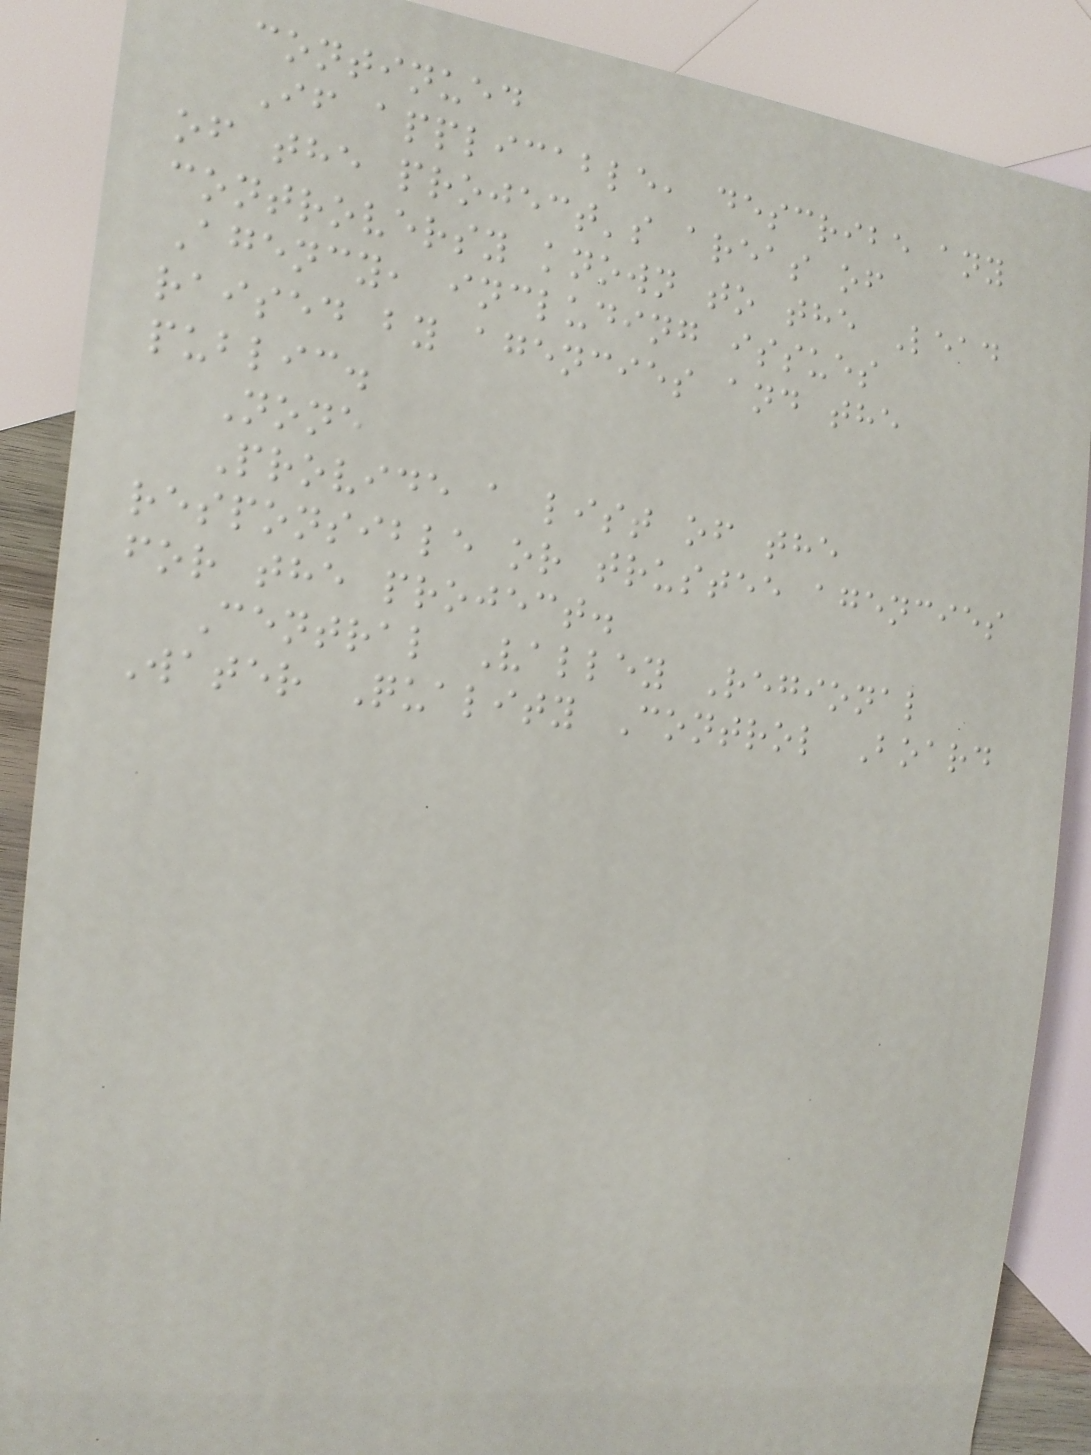continued
If applicable, describe any
of the project's areas of
controversy known to the Lead
Agency, including issues
raised by agencies and the
public.
None
Provide a list of the
responsible or trustee agencies
for the project.
Central Valley Regional
Water Quality Control Board
